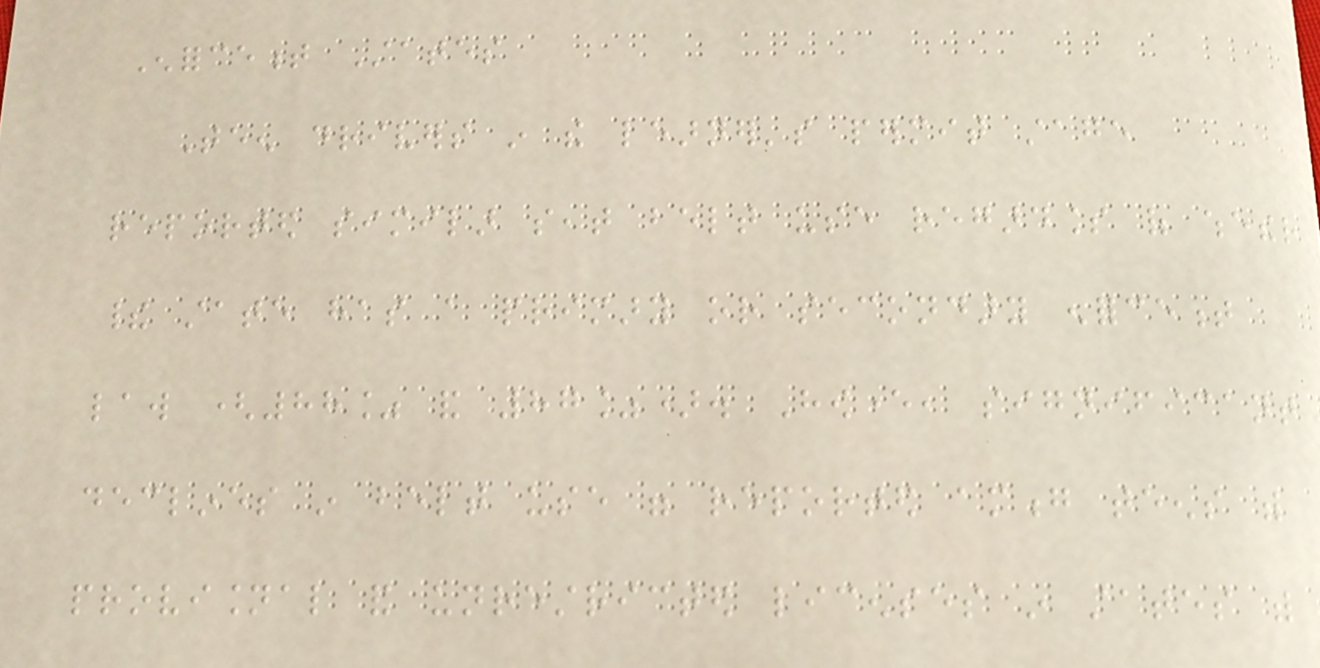Enforcement States
Teen drivers in the learner's permit stage
reported similar seat belt use regardless of whether
their state has a primary or secondary enforcement
law (88% and 87%). However, significant
declines in belt use were reported among teens with
provisional and unrestricted licenses in states with
